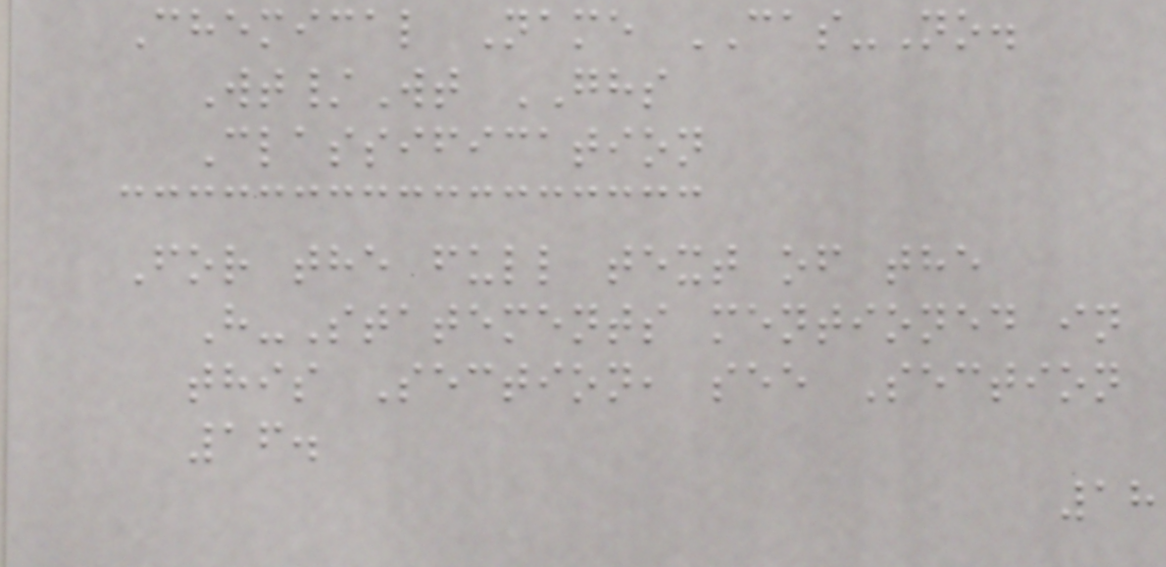Chemical Name CAS-No.
Wt/Wt GHS
Classification
For the full text of the
H-Statements mentioned in
this Section, see Section
16.
18
